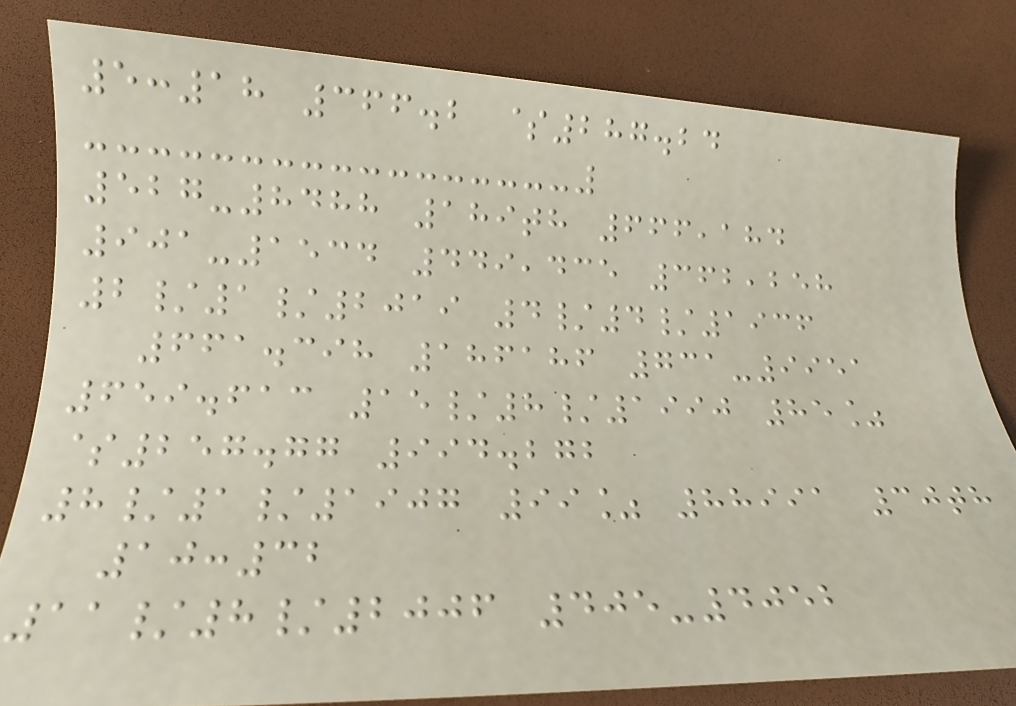5:18 366.2 $287.24
527-8488 189th 666,184
901-1534 449,435 362,258
2/1/2019 4/4/1936
661.398 186186 731-9951
659.613 15/8/1990 85%
$257.77 994.272
8/1/1907 99% 88991 30th
10:32
11/8/2006 405-4052
